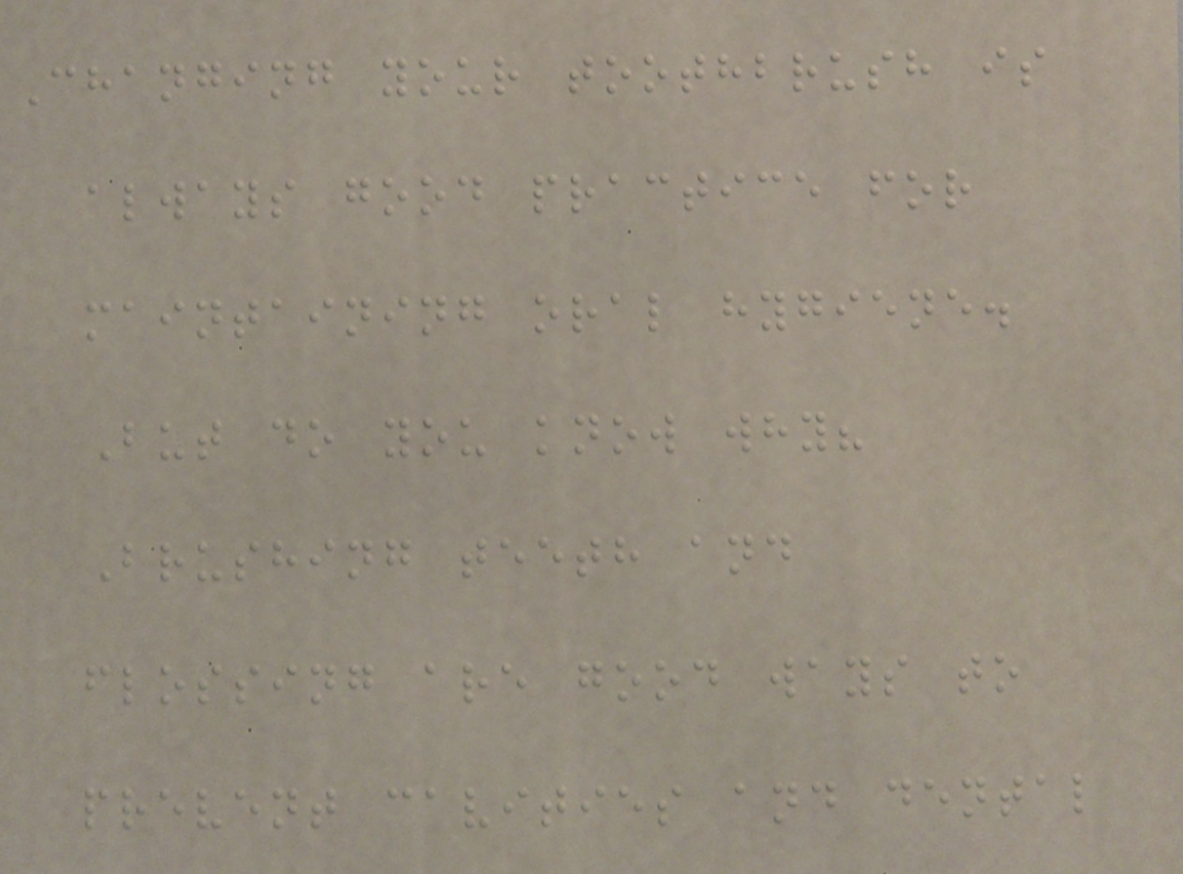Changing your toothbrush is
always good practice for
maintaining oral hygiene.
But do you know why?
Brushing teeth and
flossing are good ways to
prevent cavities and dental
